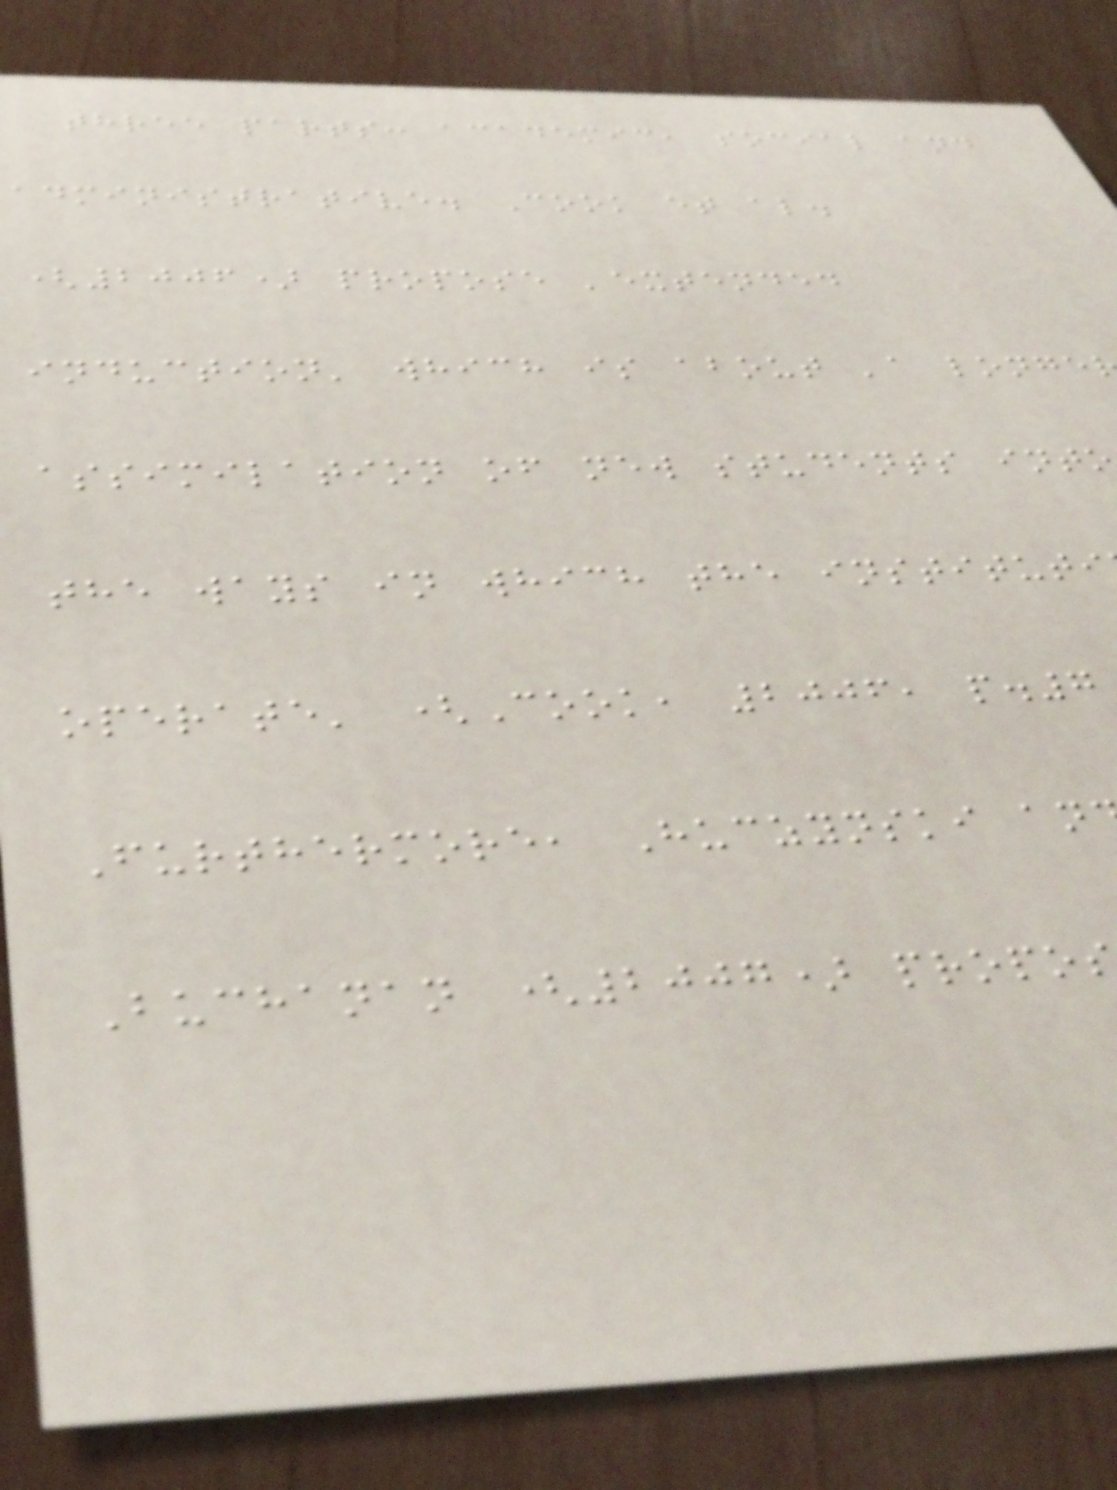three parts: academic, social and
administrative. Cook et al.
(2006) propose 'extended
induction' which is about 'a longe
assimilation of new students into
the ways in which the instituti
operate' (Cook, 2006, p.7
Furthermore, Huczynski an
Buchanan (2007) propo
